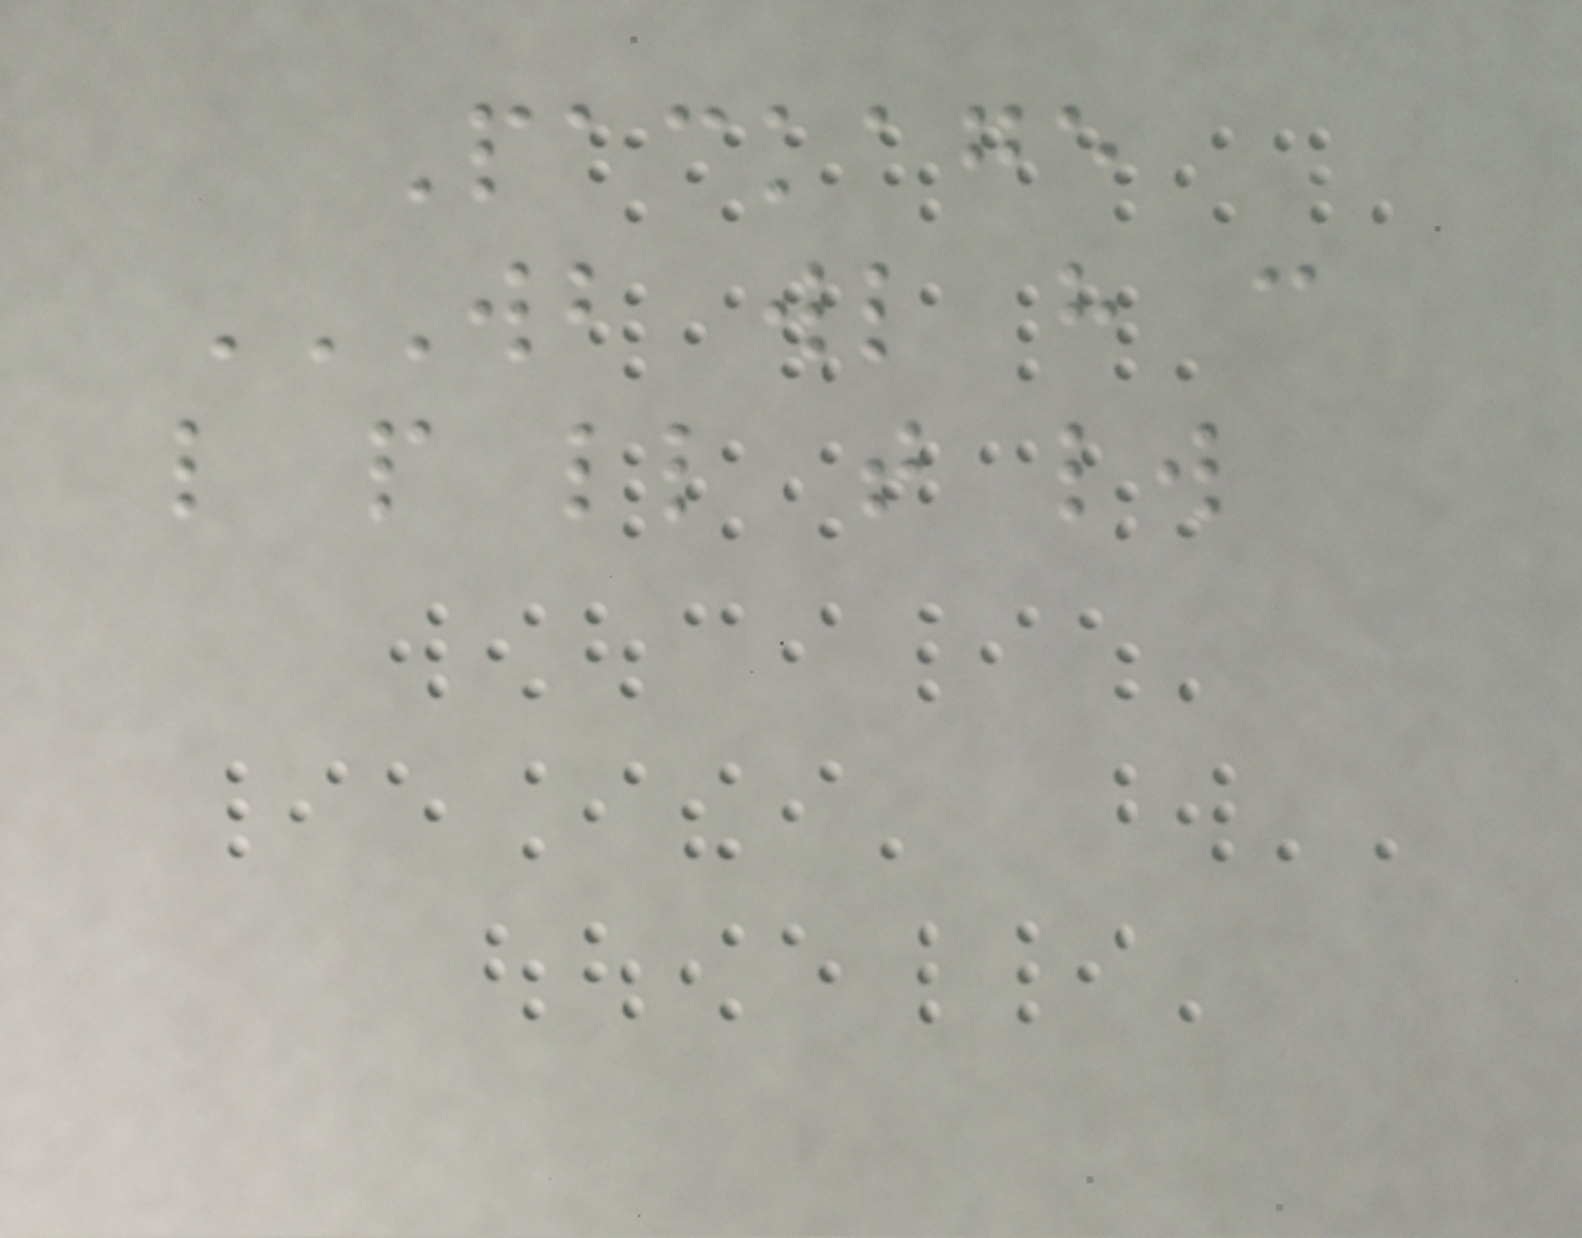Package
WB WL H C
L P LL T LW
